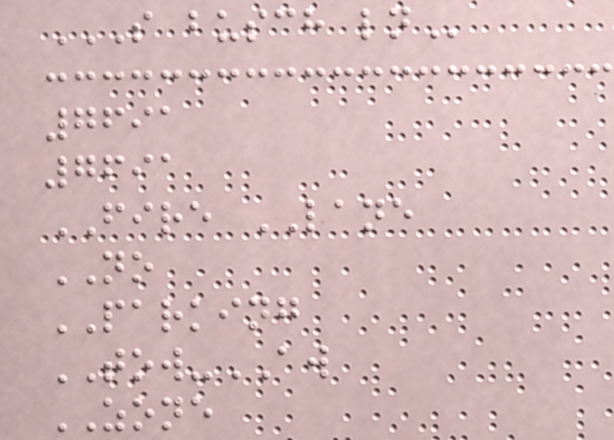S BUSCH LN
7691
7691
FIRE LANE
NO
PARKING
TOW-AW
ZONE
